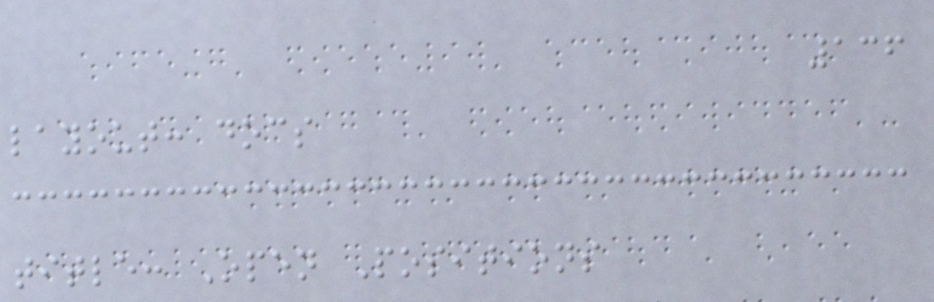136
layout: docs
title: Open Positions
